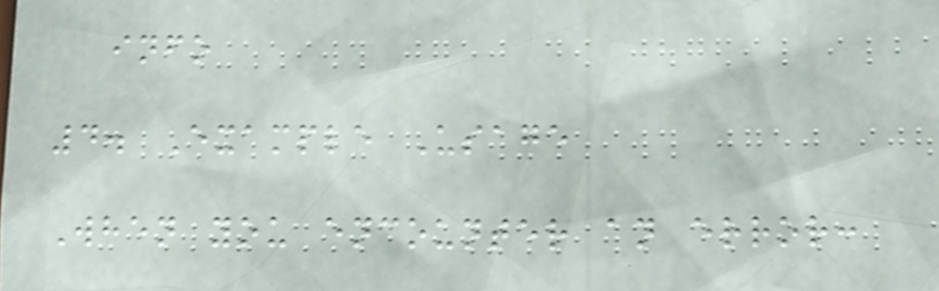info
4. Example Usage
When you encounter an error:
